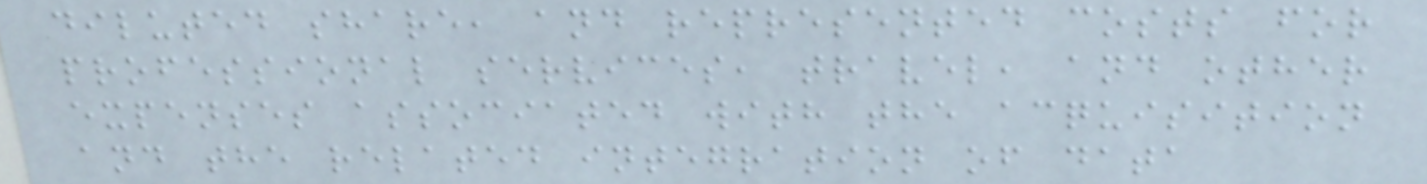diluted share, and represented costs for
professional services, travel, and other
expenses associated with the acquisition
and the related integration of data
